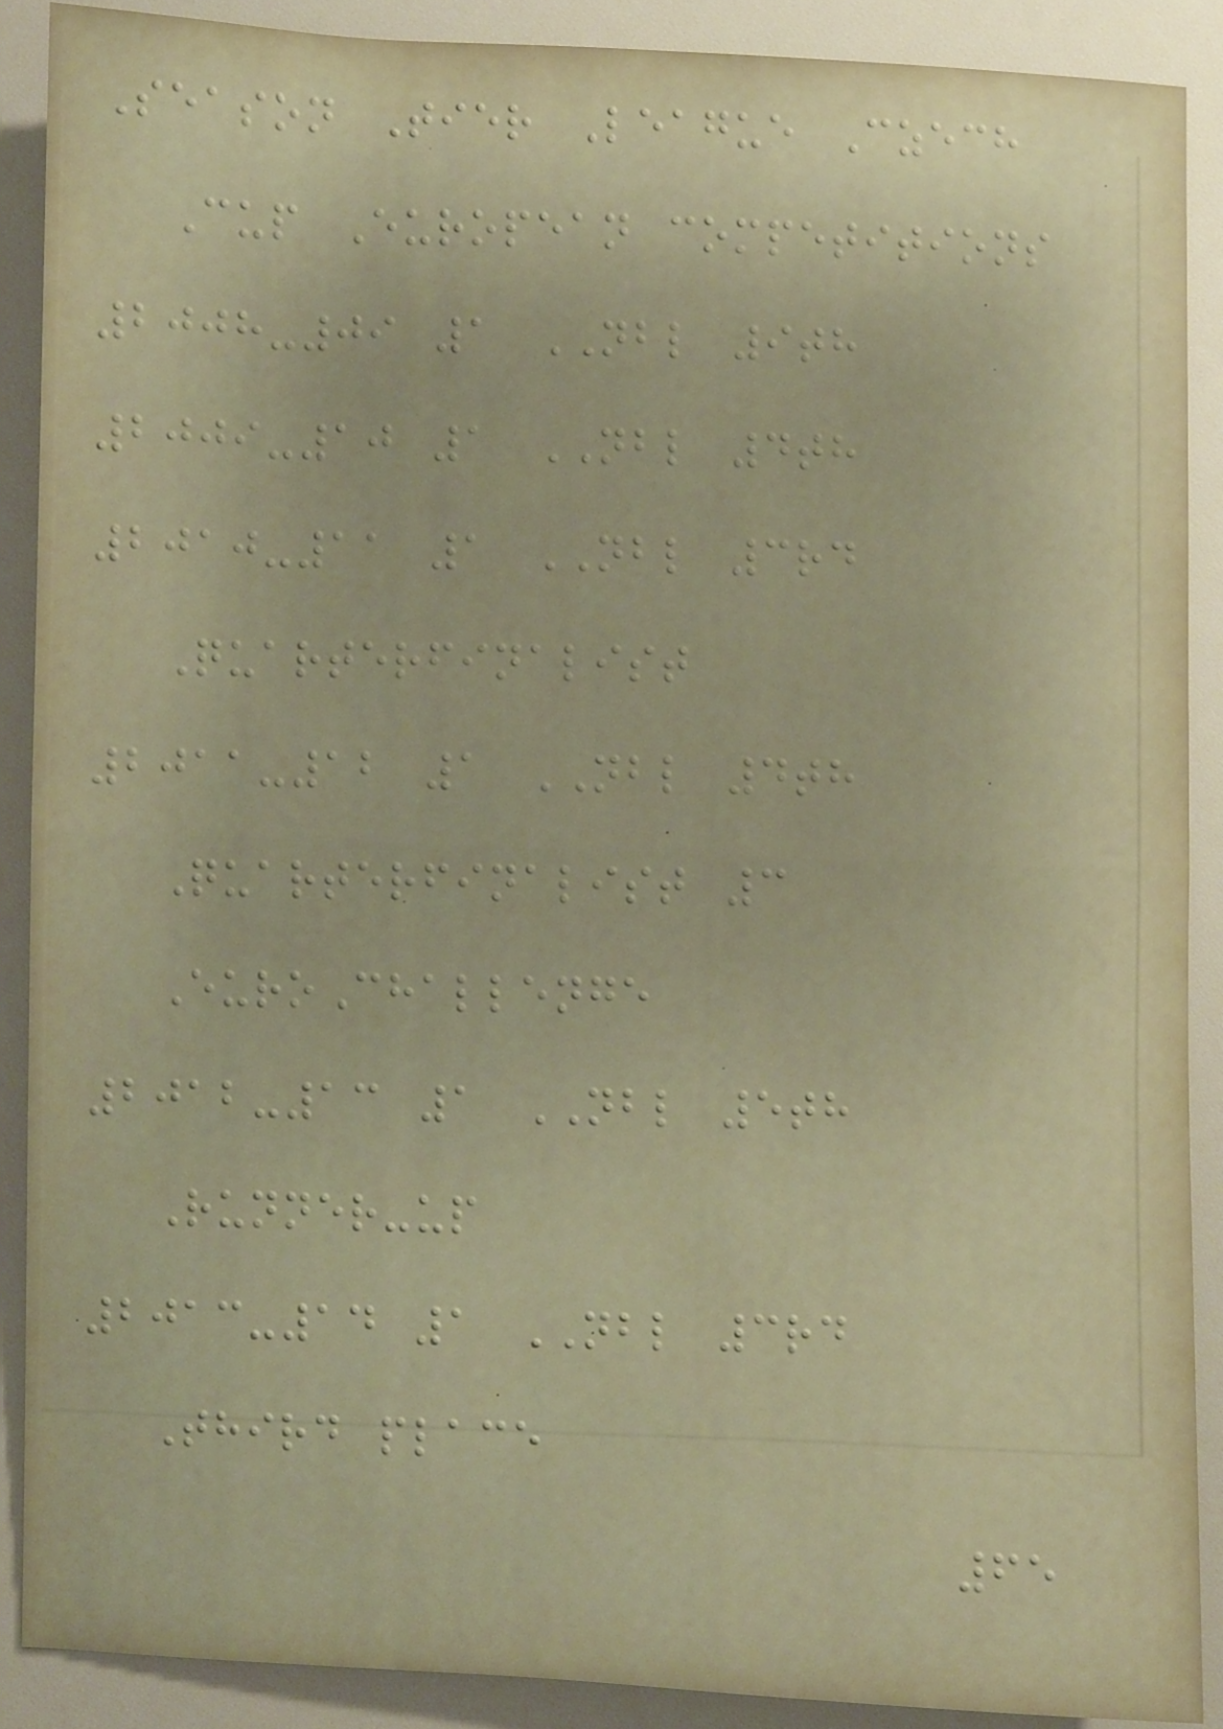Season Tier League Czech
Cup European competitions
2008-09 1 NBL 9th
2009-10 1 NBL 4th
2010-11 1 NBL 3rd
Quarterfinalist
2011-12 1 NBL 4th
Quarterfinalist 3
EuroChallenge
2012-13 1 NBL 5th
Runner-up
2013-14 1 NBL 3rd
Third place
65
